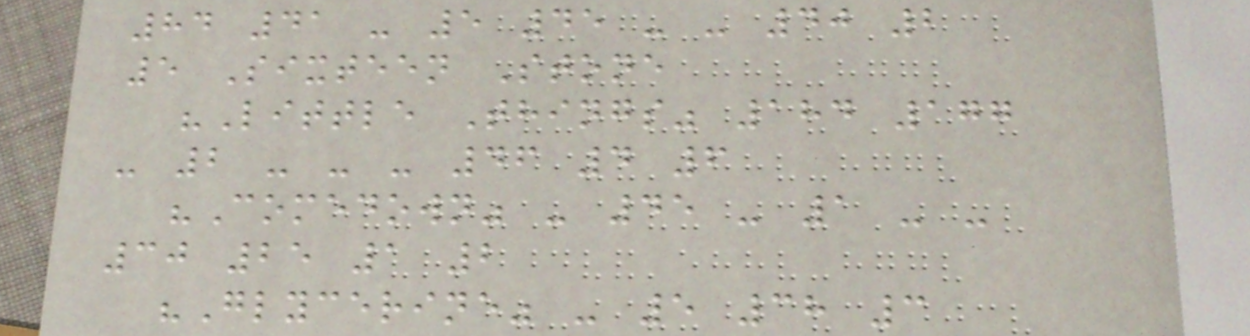84 41 - 5 45 - - 40 2
5 Sixteen Stone
"Little Things" 184 177
- 2 - - - 46 4 6
"Comedown" - 45 - 1 - -
30 25 1 2
"Glycerine" - 5 38 3
